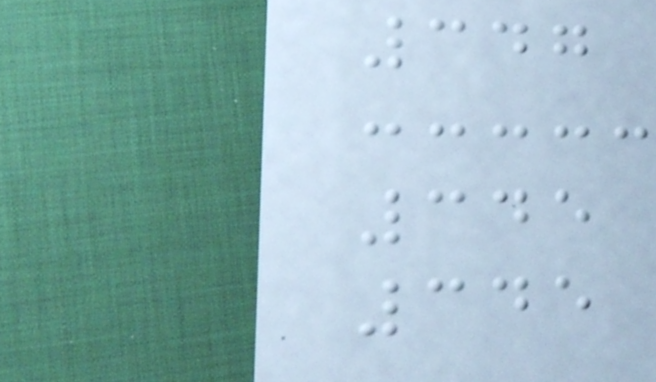347
345
345
